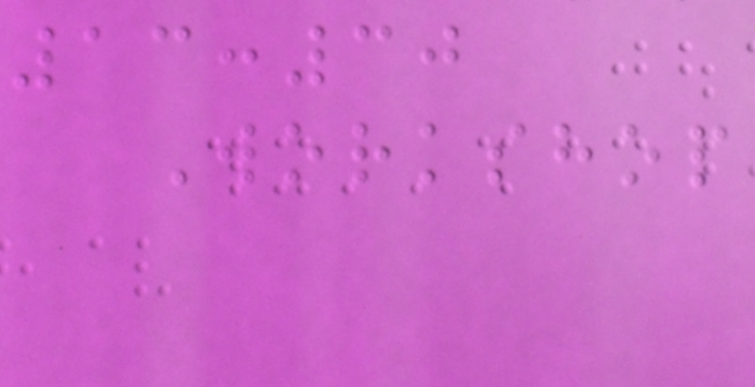13:30
Workshop
